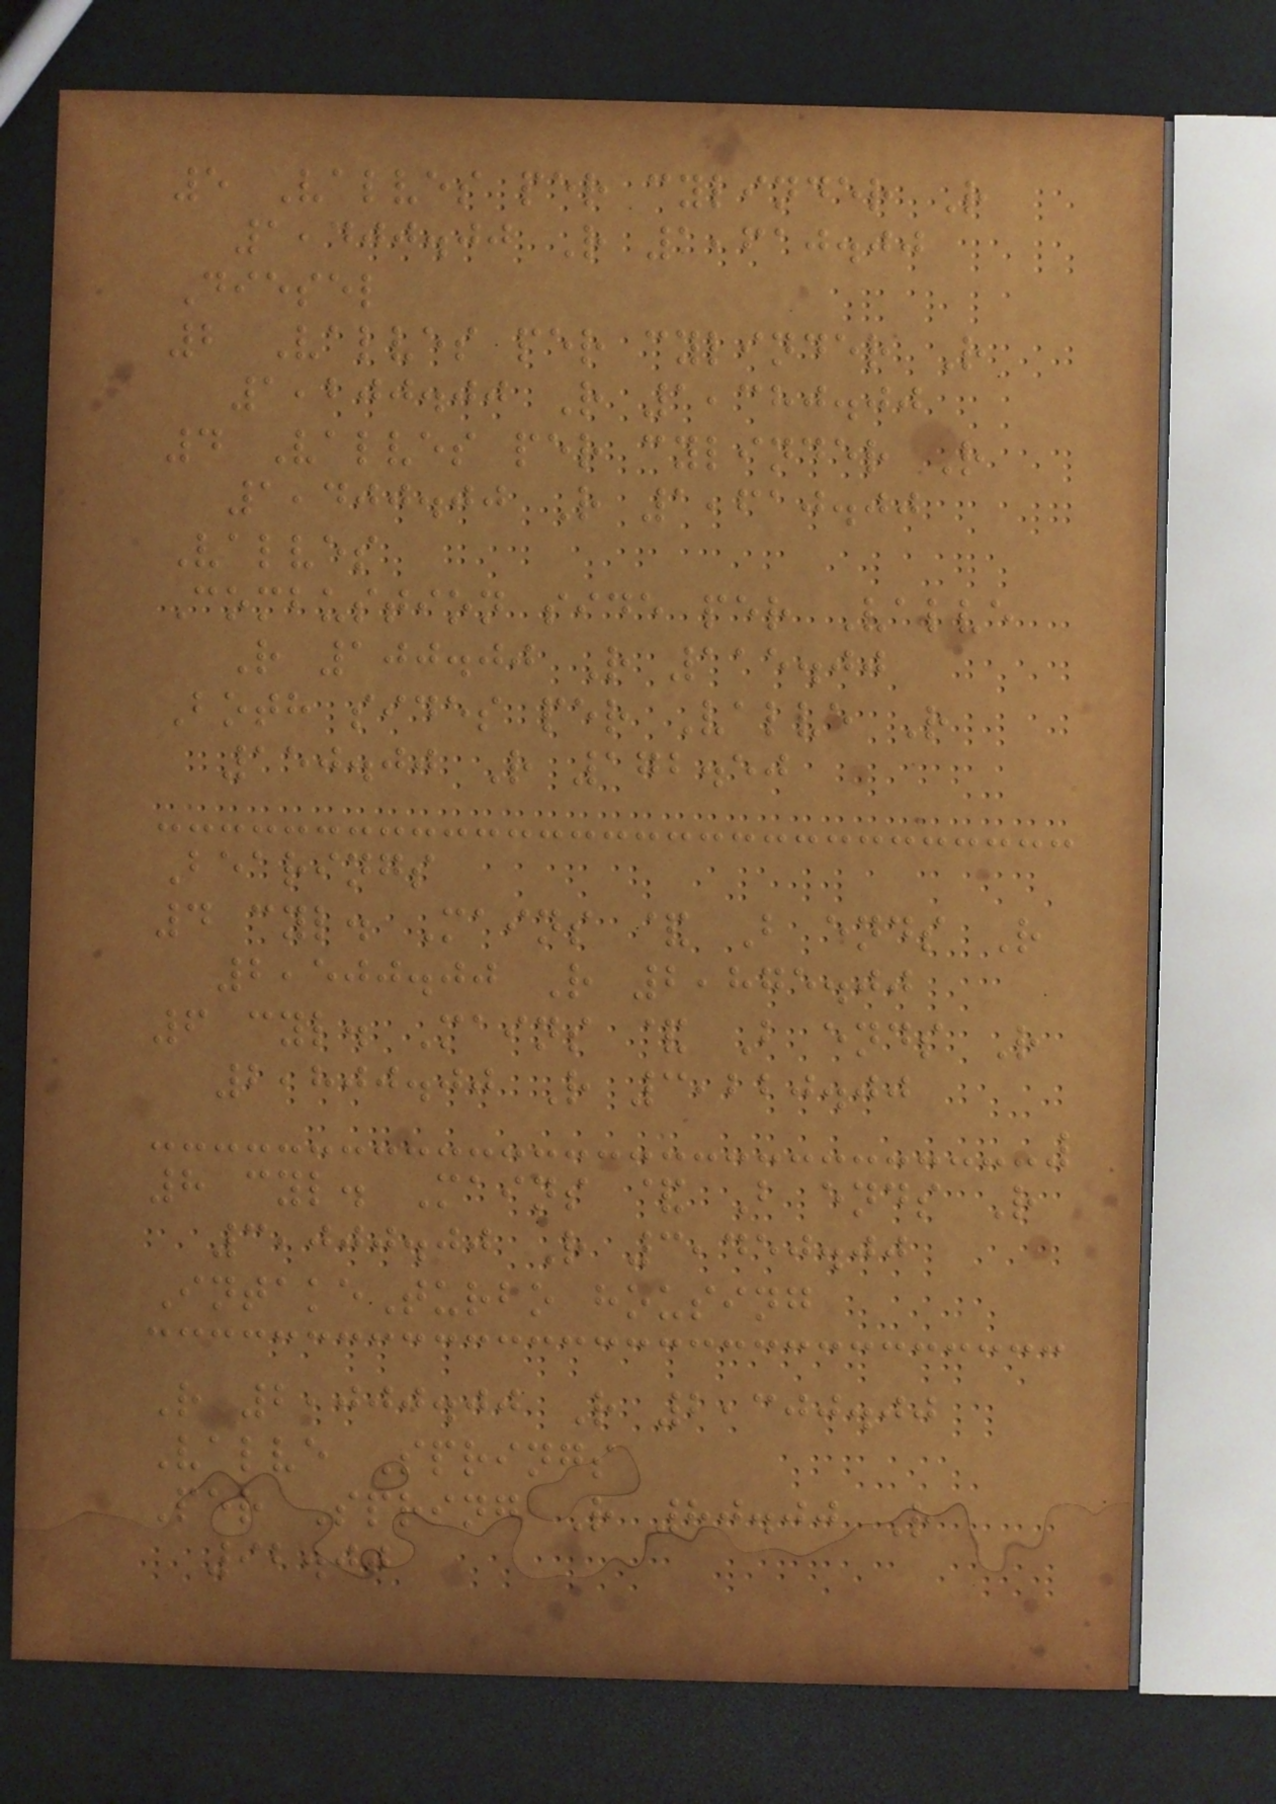5 Valves per cylinder R
1,400.00 R 1,610.00
Diesel
2 Valves per cylinder R
1,200.00 R 1,380.00
4 Valves per cylinder R
1,400.00 R 1,610.00
Valves
Combustion side per Valve
R 100.00 R 115.00
Both sides per Valve R
150.00 R 172.50
Bearings
4 cyl. Mains & B ends R
2,500.00 R 2,875.00
6 cyl. Mains & B ends R
2,800.00 R 3,220.00
8 cyl. Mains & B ends R
3,000.00 R 3,450.00
IntakeTurbo housing
R 2,000.00 R 2,300.00
Valve Springs
Per Spring R 80.00 R
92.00
